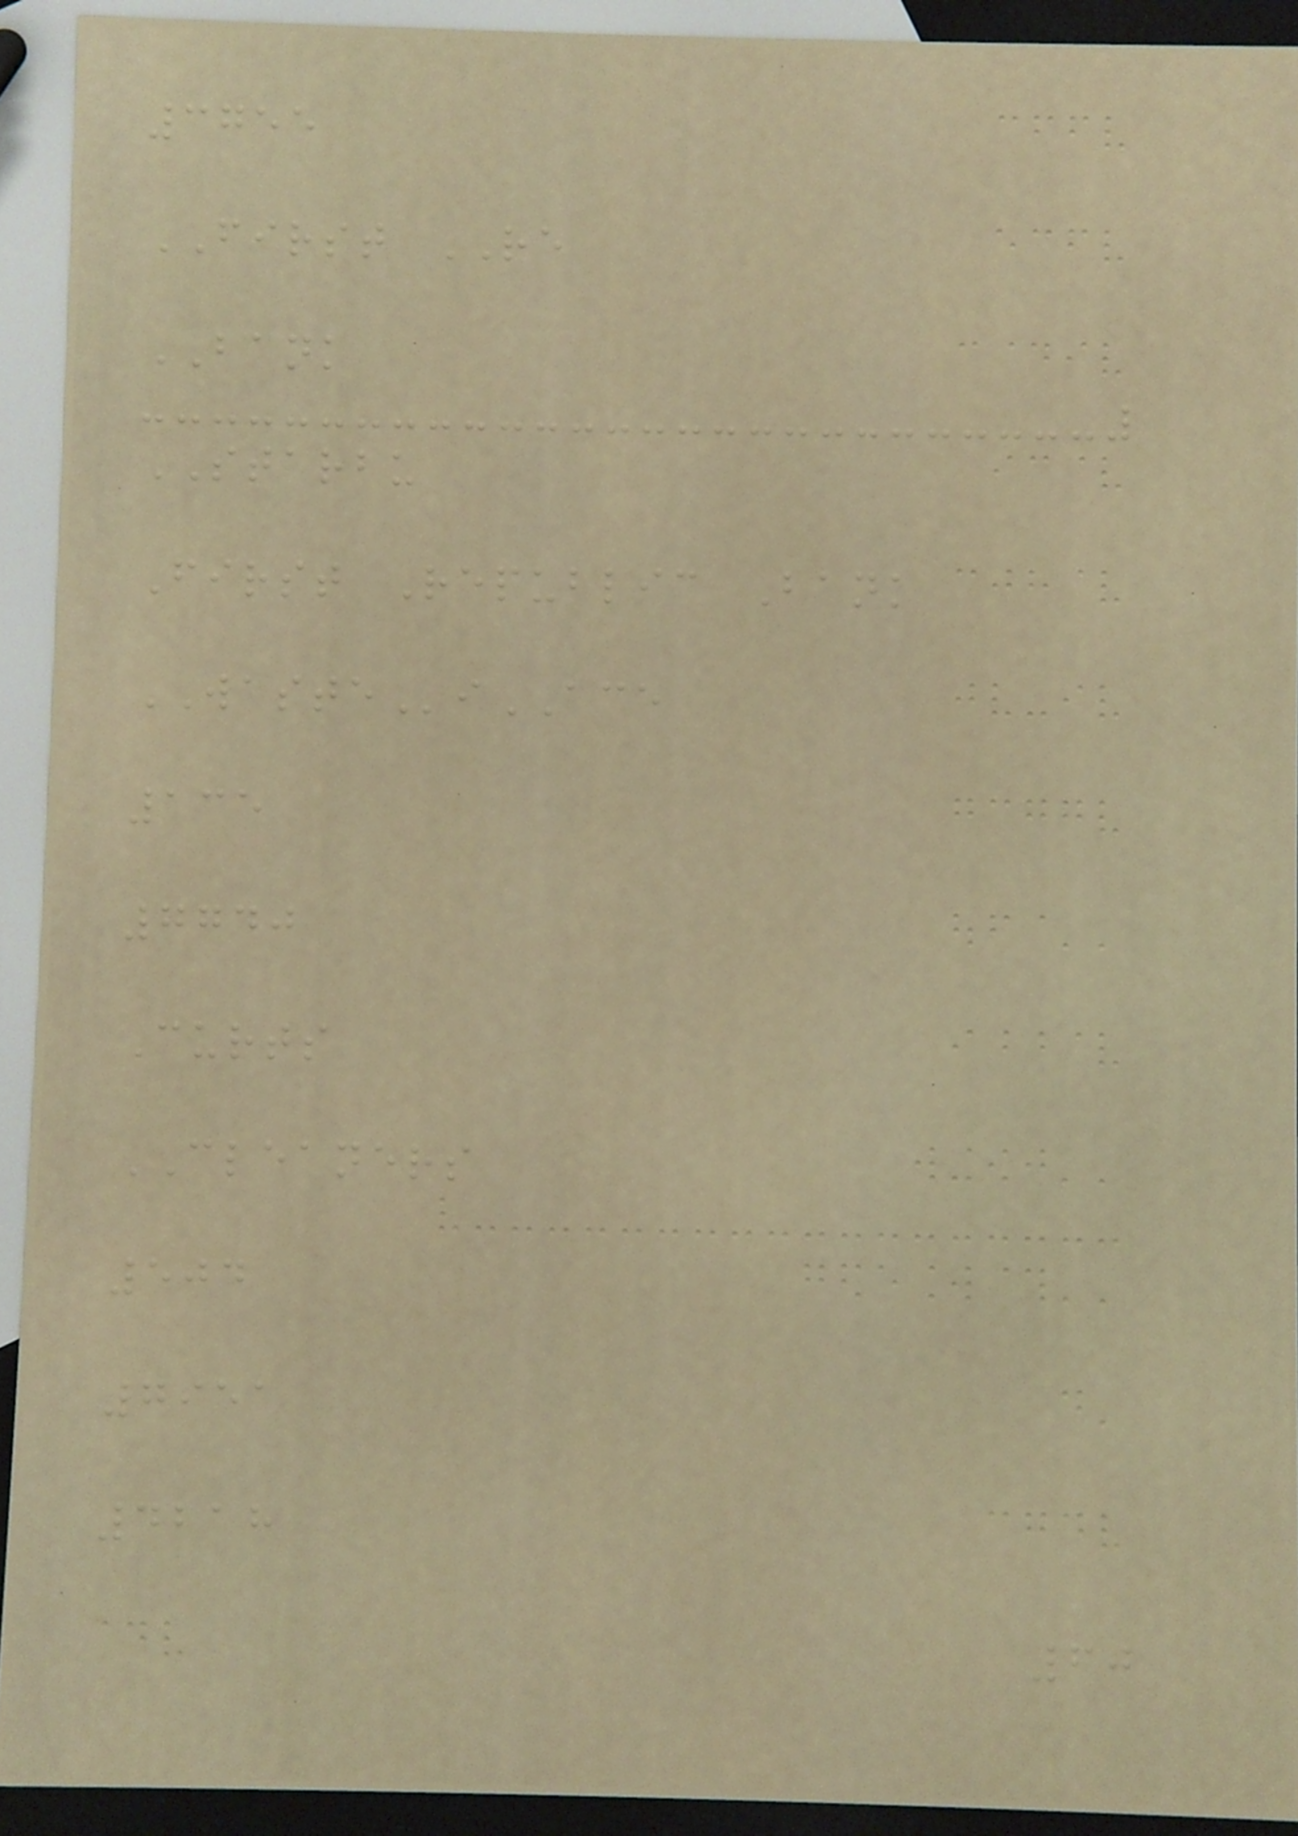3755
FIRST RE
BANK
STARBU
First Republic Bank
WASTEiACE
135
7740
Curts
CLEANERS
504
7951
4218
60
